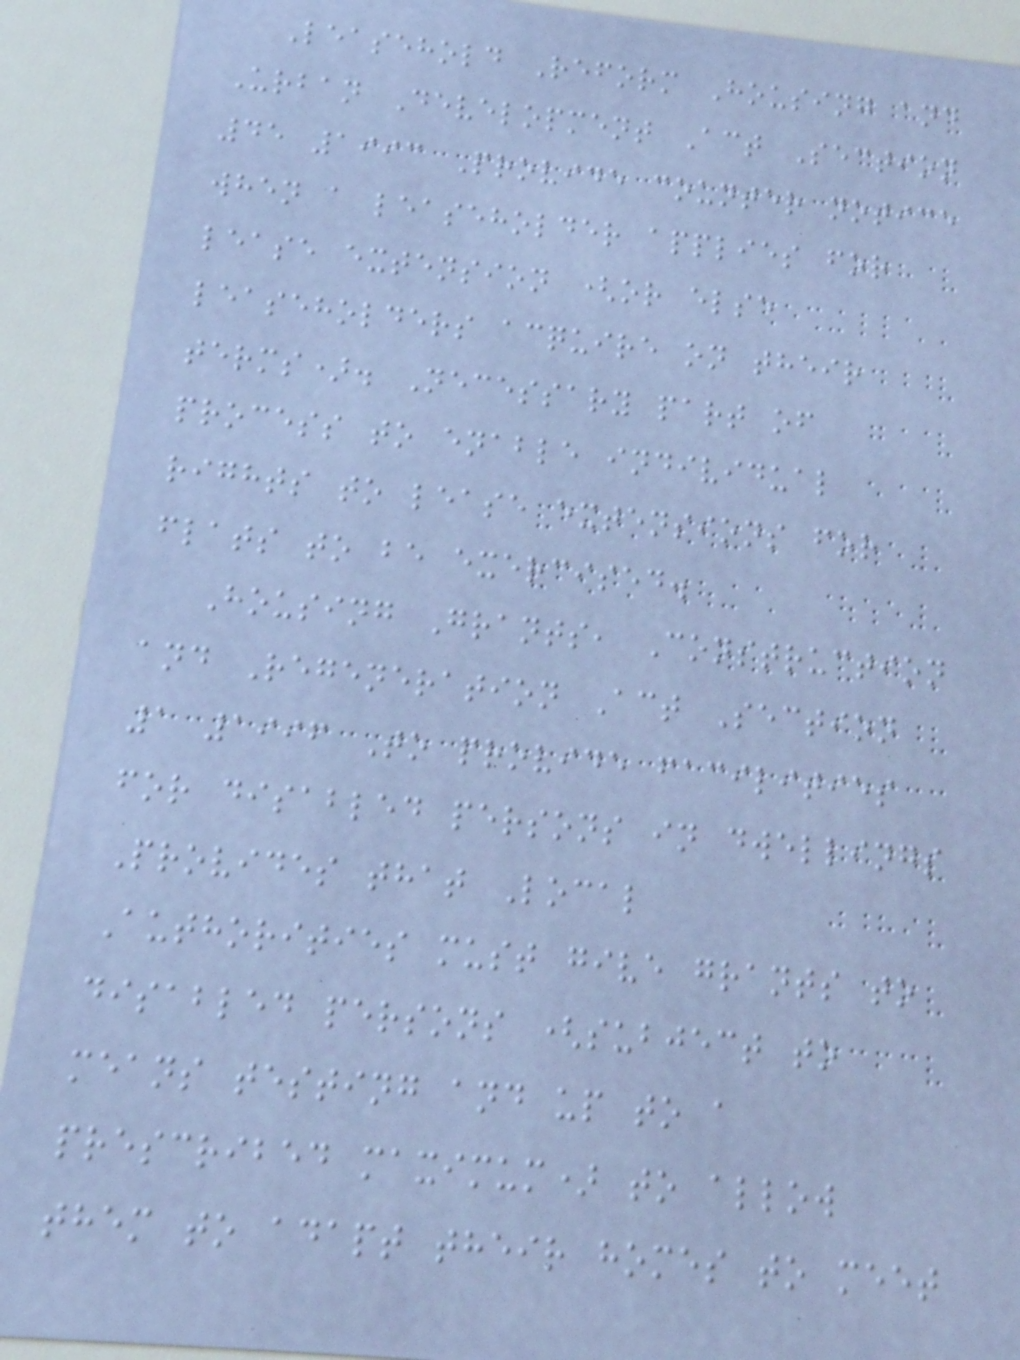Leasehold Reform Housing and
Urban Development Act Section
45 1993 Provide counter notice
when a leaseholder applies for
lease extension (or else
leaseholders acquire on their
terms). Necessary part of
process to enable individual
rights to lease extensions for
flats to be exercised.
Housing Grants, Construction
and Regeneration Act Section
1 1996 To provide facilities
for disabled persons in dwellings
Provides that Local
Authorities must give grants to
disabled persons (subject to
means testing and up to a
prescribed maximum) to allow
them to adapt their homes to meet
